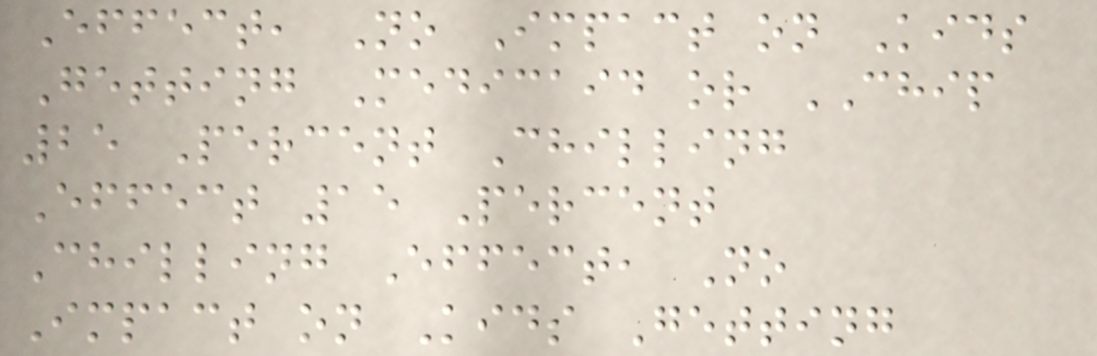Effect, No Impact on Kids
Getting Medicaid or CHIP
25 Percent Chilling
Effect 15 Percent
Chilling Effect, No
Impact on Kids Getting
